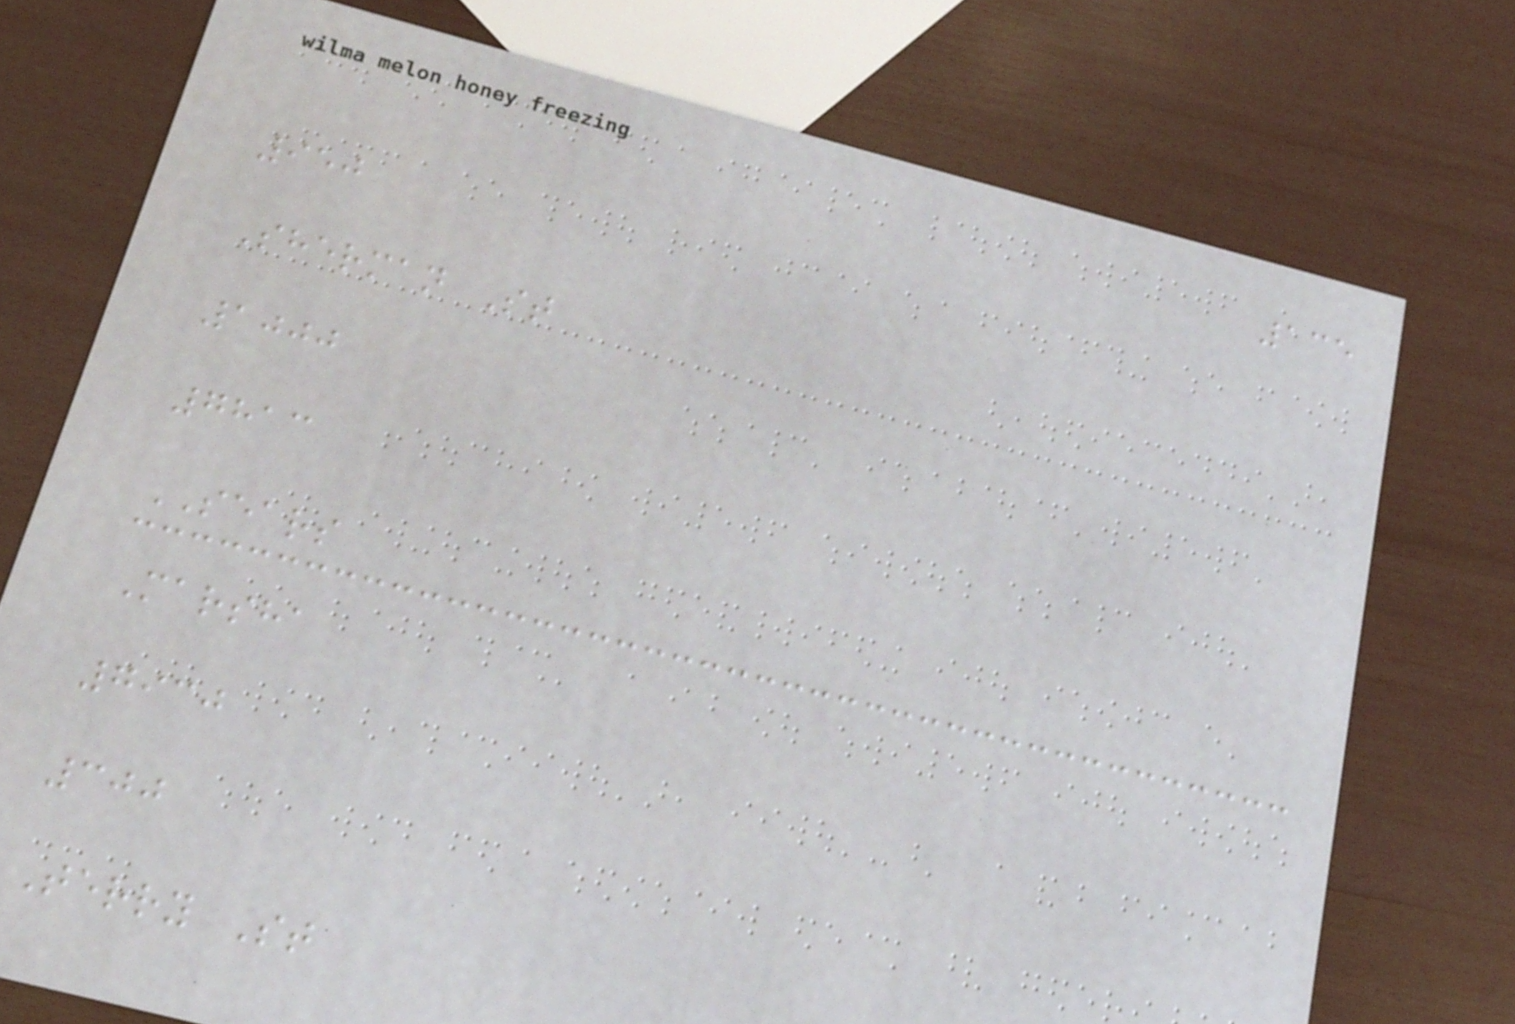135
950
Sherman St
1000
7813
SEARS
Marsha
7930
300
Terry St
